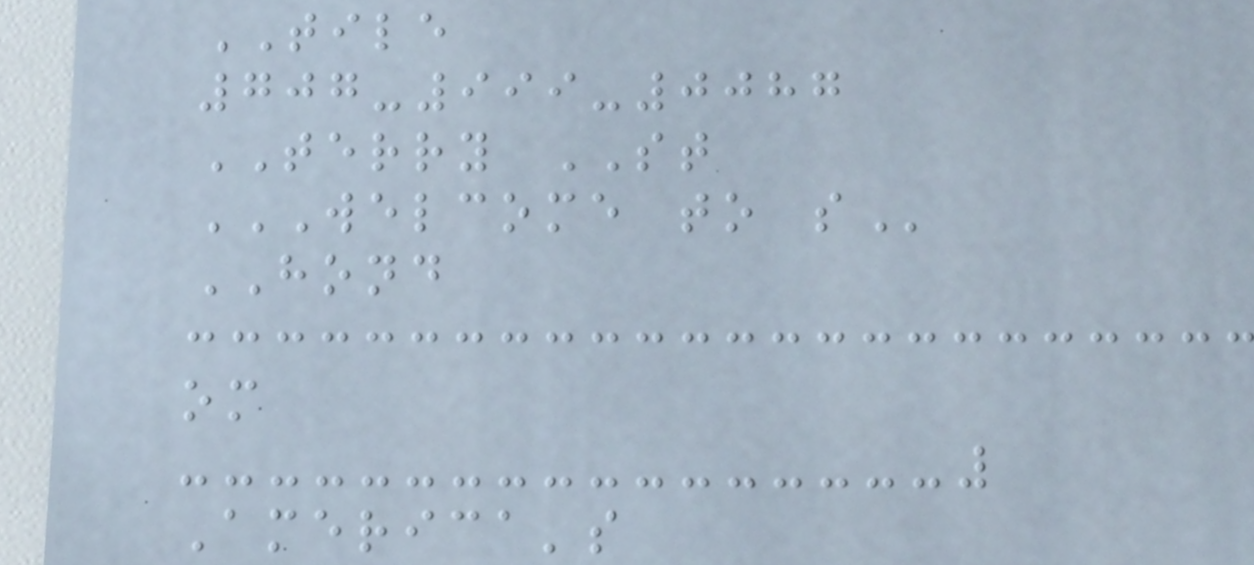TILE
707-999-0087
TERRY ST
WELCOME TO S
HOND
om
America's
